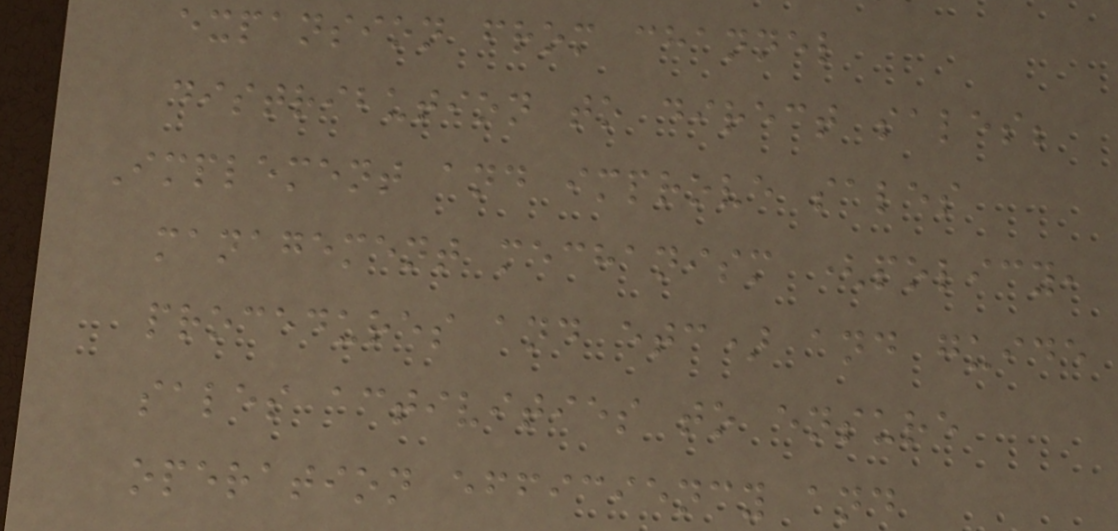expansion from channel
distribution to direct sales;
Implement and improve sales
management mechanism (policy,
procedures and etc) and guide
sales activities to ensure
operation efficiency and
